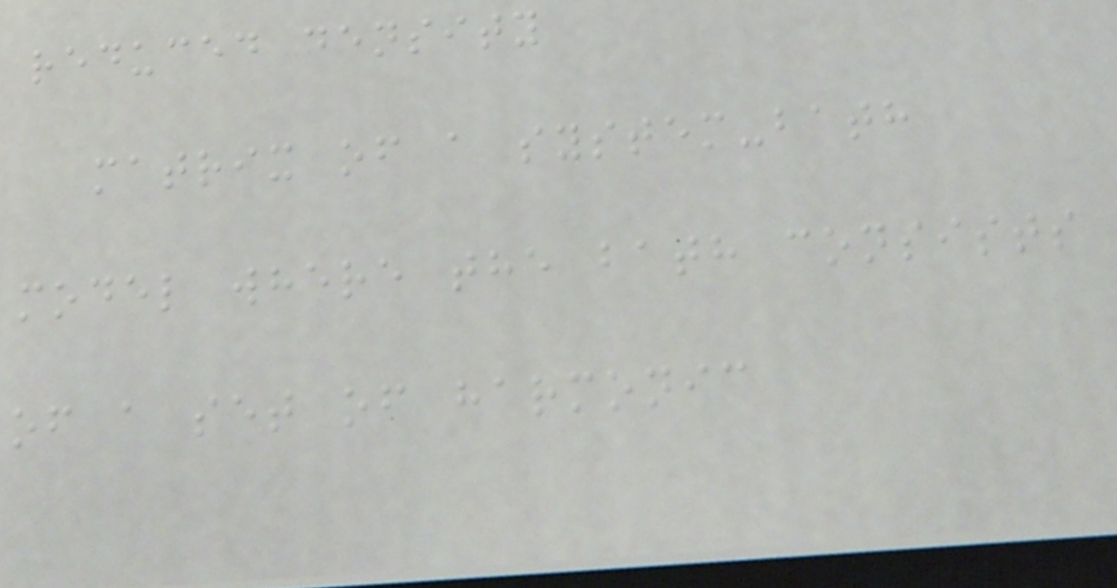reduced density
matrix of a system-bath
model where the bath consists
of a set of harmonic
